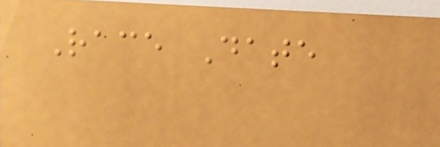Race Date
